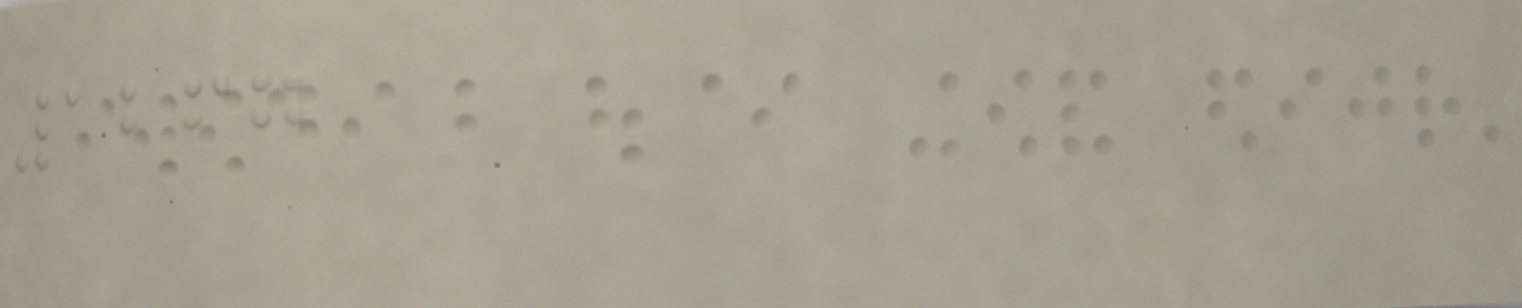1267
